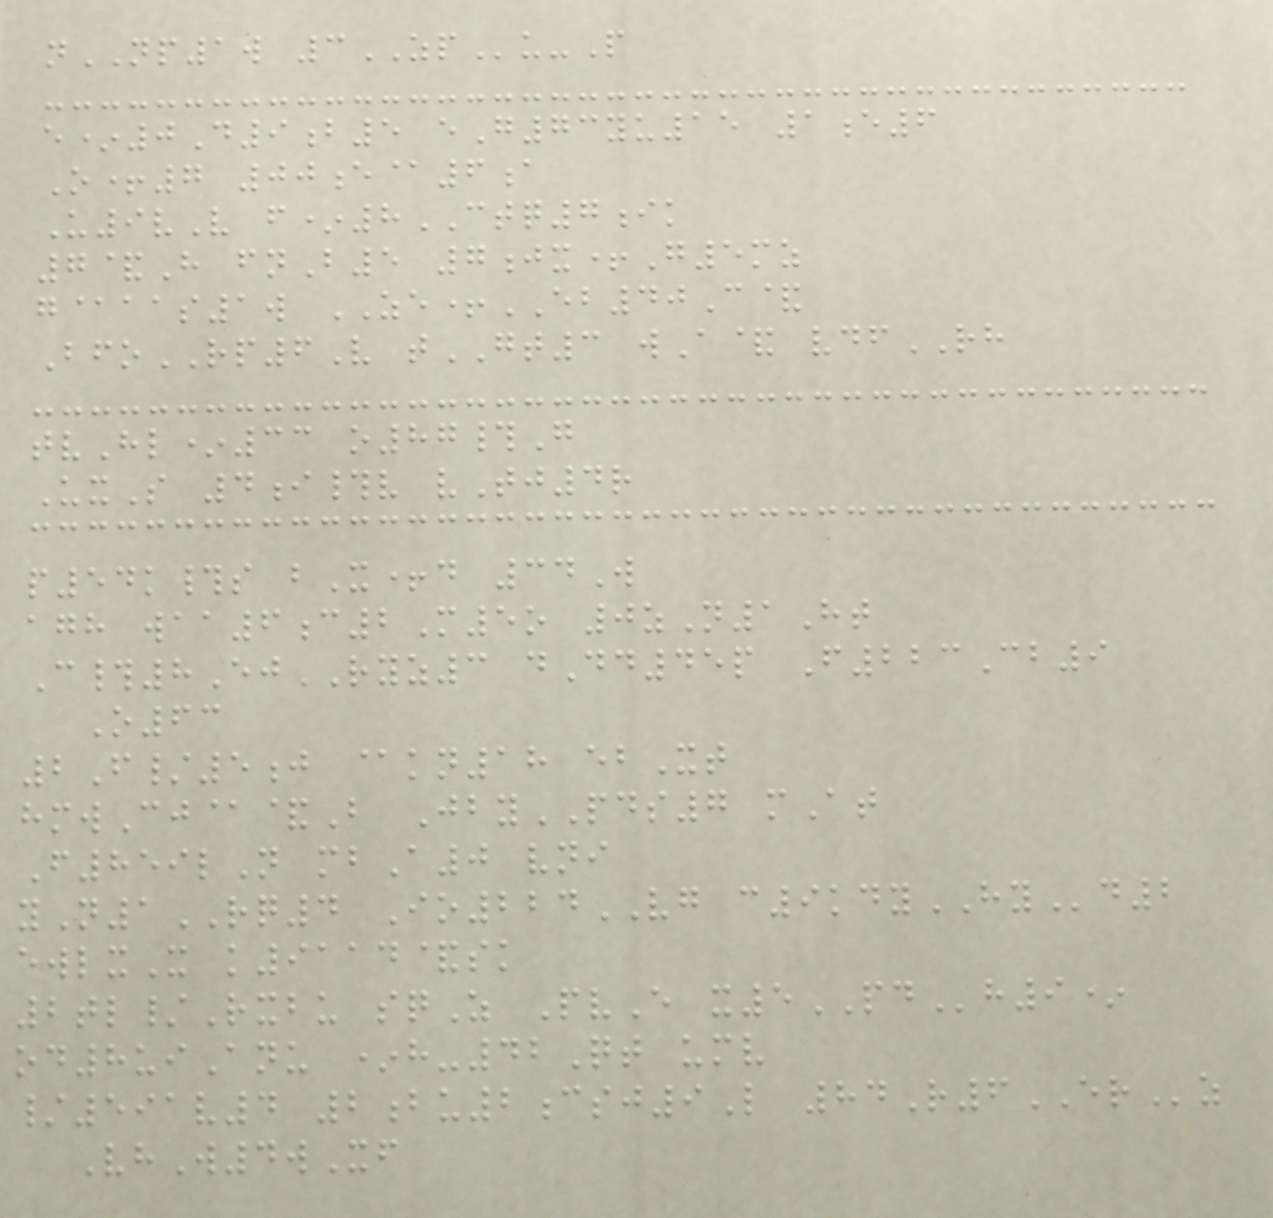nNP1w 3ZPu-P
e*0D9b5 eG73yu15 1e6
O+7 00e@6a
U9vV f*8CTQ7ik
7&H fnB5 7jx+G5mz
g@aas1w ZE+EB40C&
BfoRP6V tGT3 wA& vdfRH
tvHl*33 o87#G
UxS 4i#v vTj4r
p54k#s bX+d 34W
agh waa6c2M5o 0zN1Ht
C#8EjRYZ3 dDd45p F223Cb9
O63
2F/5j @kn18 ebXt
hmwCj@&B JbyPDS7 mAt
F859lN mbA0 vni
yN1RQ4 Io224VG c9kdyHYd2
ewlxX k9114&sk
2tl/Rxbu sqZ PvE x5PDh9*
od8uiAnu *h-42Qt umv
/591v4 2bu2csj9L 84R6ERz
VhW4wXf
